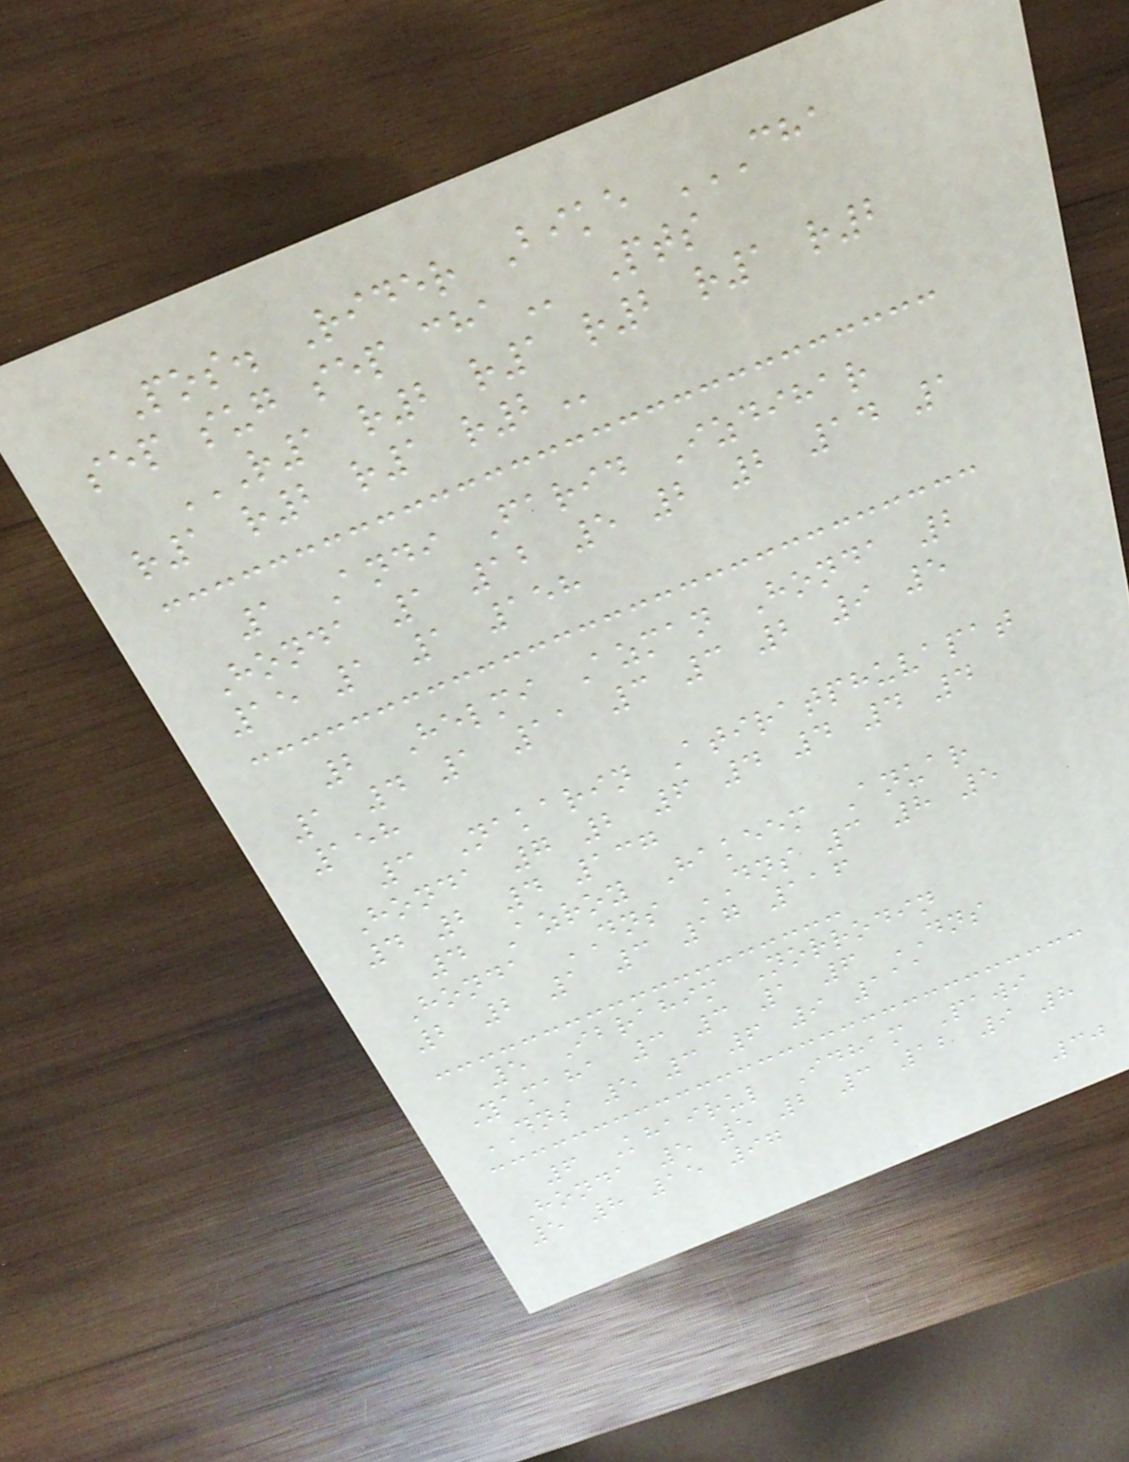Pos. Rider Bike CHA
SEP SUG SEP CHA Pts
R1 R2 R1 R2 R1 R2
R1 R2 R1 R2
1 Andi Farid Izdihar
Honda 1 12 5 2 2 14 1
15 1 1 158
2 Helmi Azman Honda 2
1 4 1 11 3 3 2 9 5
158
3 Nakarin Atiratphuvapat
Honda 7 2 6 4 4 4 4
4 2 4 137
4 Azroy Hakeem Anuar
Honda DNS DNS 3 8 5
2 2 1 3 17 116
5 Ibrahim Norrodin
Yamaha 3 3 1 6 DNS
DNS 5 3 6 9 111
6 Khairul Idham Pawi
Honda 5 5 2 3 12 9 8
5 8 15 97
30
